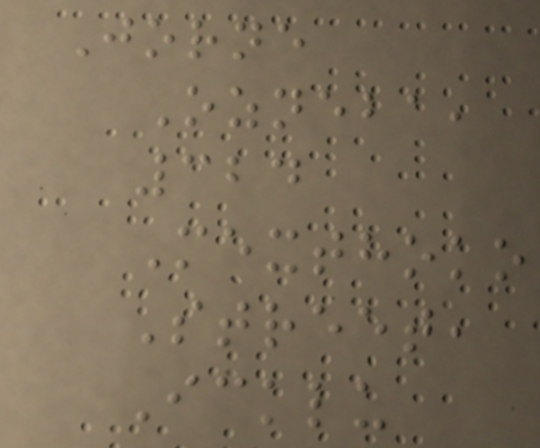Jorne
Ozneba,
324
Mexthoko
Street,
Icklu
